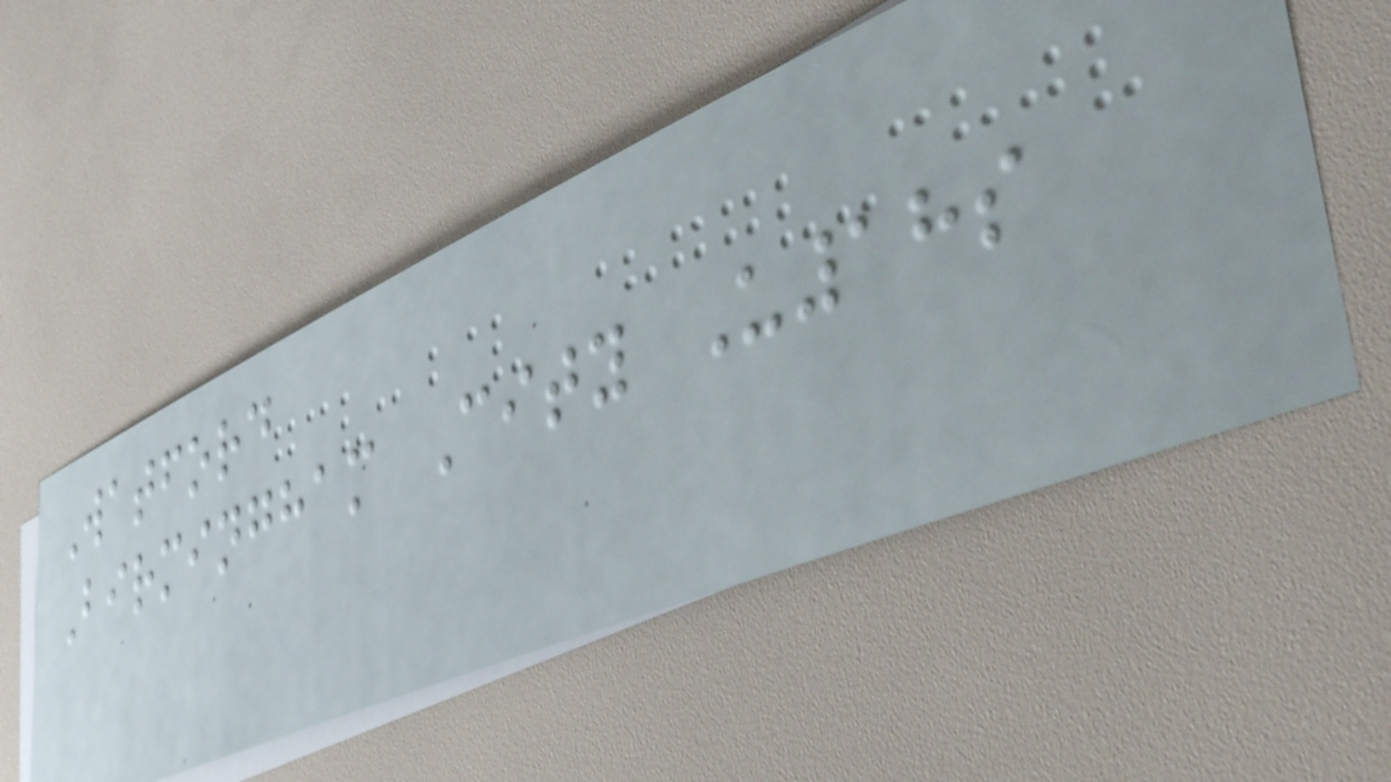Watford
Birmingham City U18s
